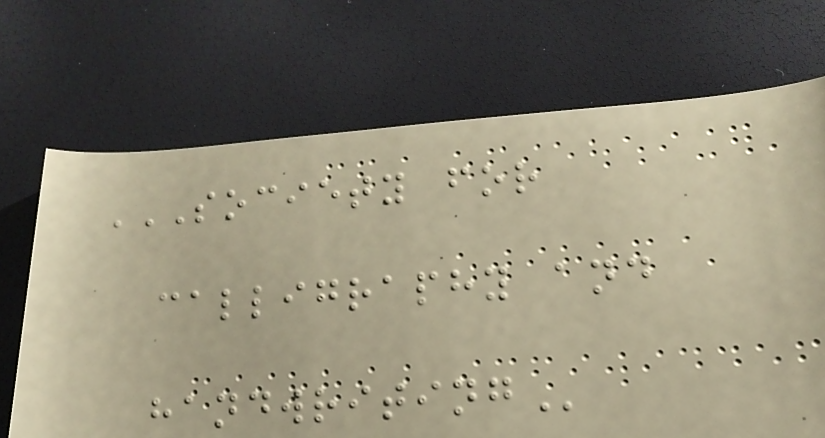SOCIETY FOR
CALLIGRAPHY AND
HANDWRITING
